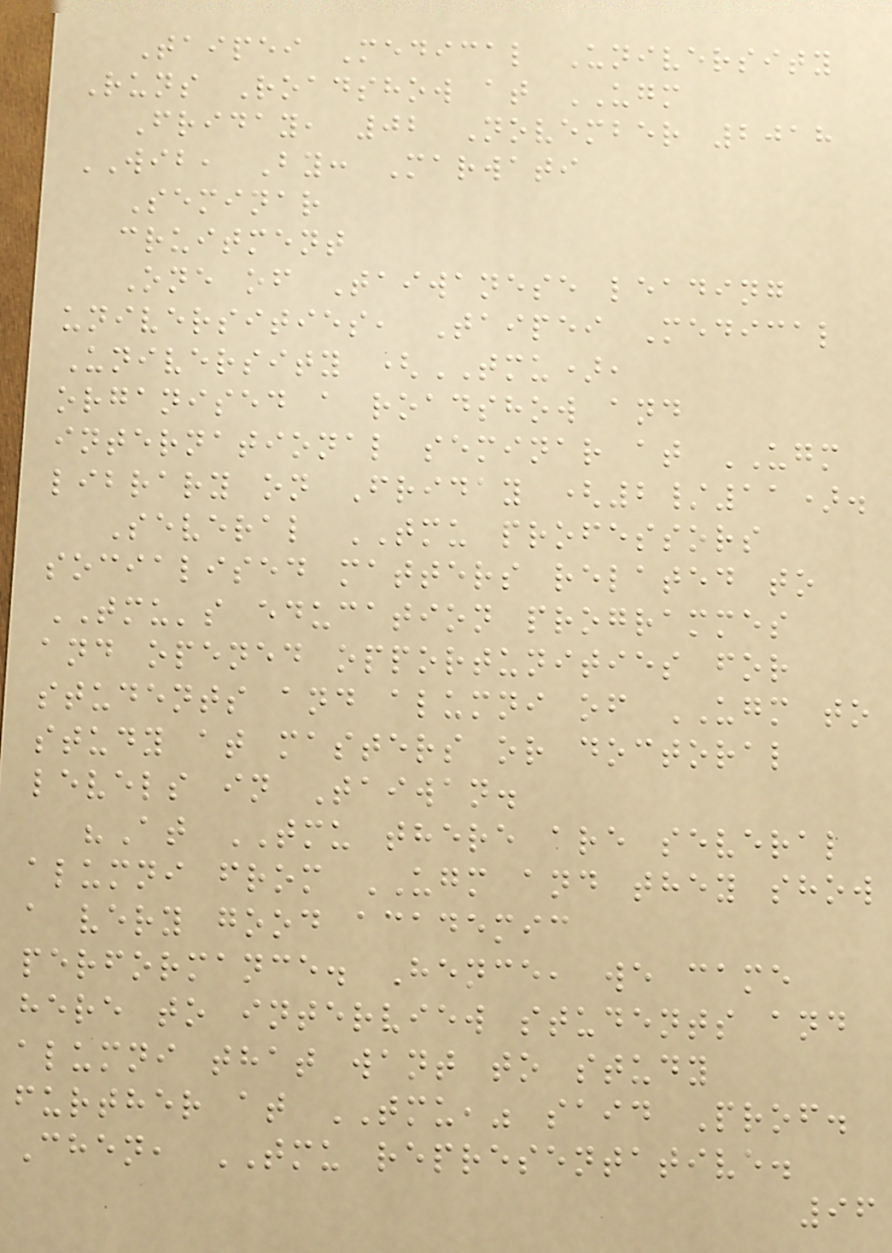Taipei Medical University
Runs Roadshow at UGM
Friday, 02 November 2018
WIB, By: Marwati
Seminar
cruitment
One of Taiwanese leading
universities, Taipei Medical
University (TMU),
organised a roadshow and
international seminar at UGM
library on Friday (2/11).
Several TMU professors
socialised matters related to
TMU's education programmes
and opened opportunities for
students and alumni of UGM to
study at masters or doctoral
levels in Taiwan.
"At TMU there are several
alumni from UGM and they show
a very good academic
performance. Hence, we came
here to interview students and
alumni that want to study
further at TMU," said Prof.
Chen, TMU representative.
96
